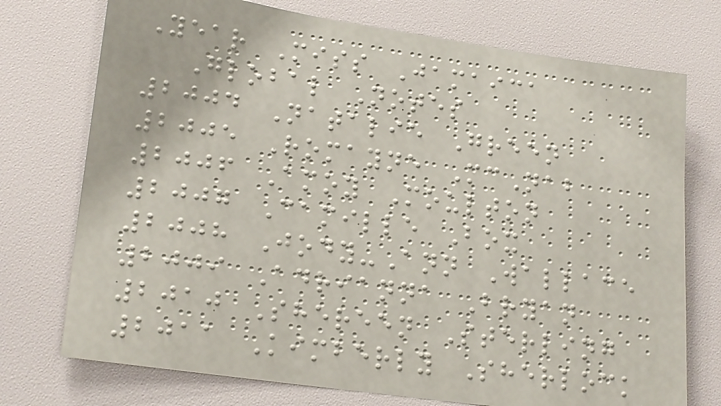Year Miss Jamaica
Global Notes
2004 Natalie Green
2005 Romayne McNab
2006 Amoy Moulton
2007 Camille Box
2008 Jody-Ann Wallace
2009 Adrianna Bryan
2010 Shereen Sterling
2011 Kimberly Sherlock
